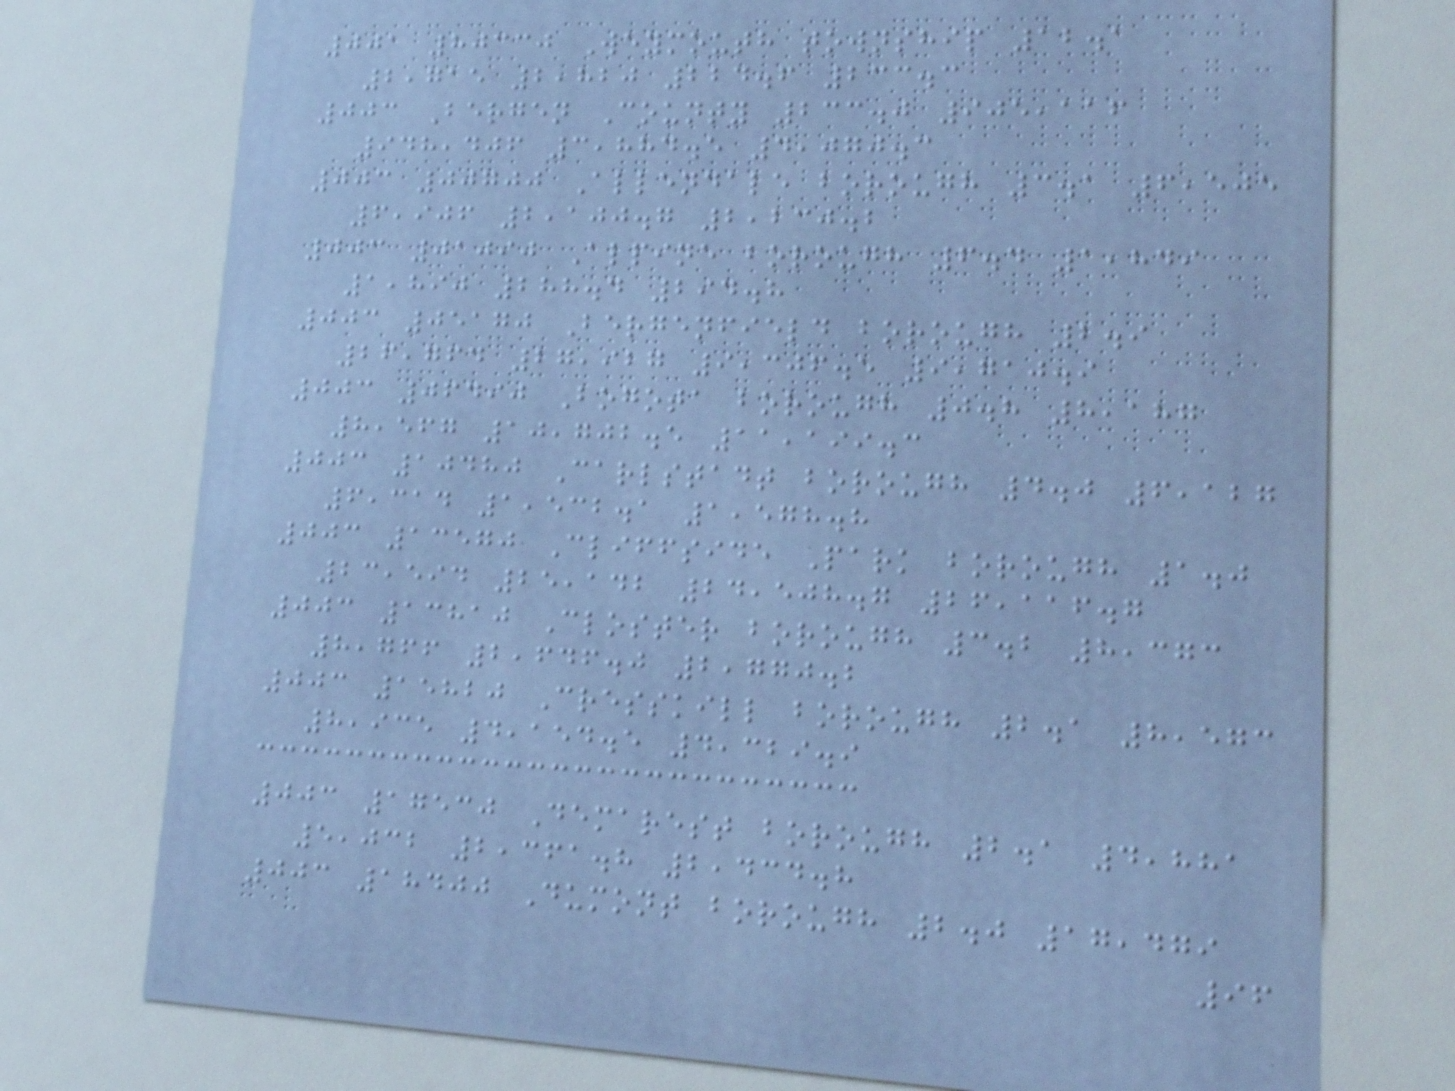001 80330 Weymouth township 12.1
2,715 2,820 224.6 233.3
003 Bergen County 233.0 905,116
948,406 3,884.5 4,070.3
003 00700 Allendale borough 3.1 6,505
6,906 2,100.7 2,230.2
003 01090 Alpine borough 6.4 1,849
1,890 288.4 294.8
003 05170 Bergenfield borough 2.9
26,764 27,927 9,306.5 9,710.9
003 06490 Bogota borough 0.8 8,187
8,567 10,702.5 11,199.3
003 10480 Carlstadt borough 4.0 6,127
6,314 1,532.1 1,578.8
003 13570 Cliffside Park borough 1.0
23,594 25,142 24,508.7 26,116.7
003 13810 Closter borough 3.2 8,373
8,766 2,646.0 2,770.2
003 15820 Cresskill borough 2.1 8,573
8,935 4,154.5 4,329.9
003 17530 Demarest borough 2.1 4,881
5,032 2,361.8 2,434.8
003 18400 Dumont borough 2.0 17,479
96
